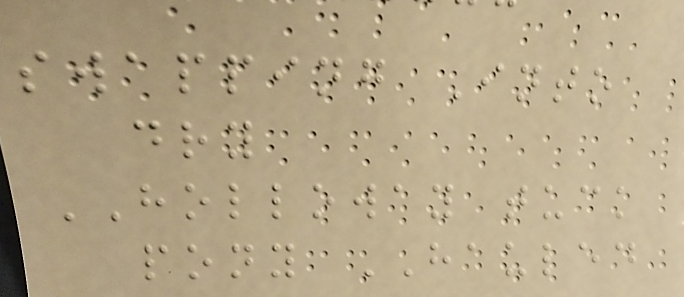swapping Into
dry
HOLLOWAY tuck
pony HAULED
